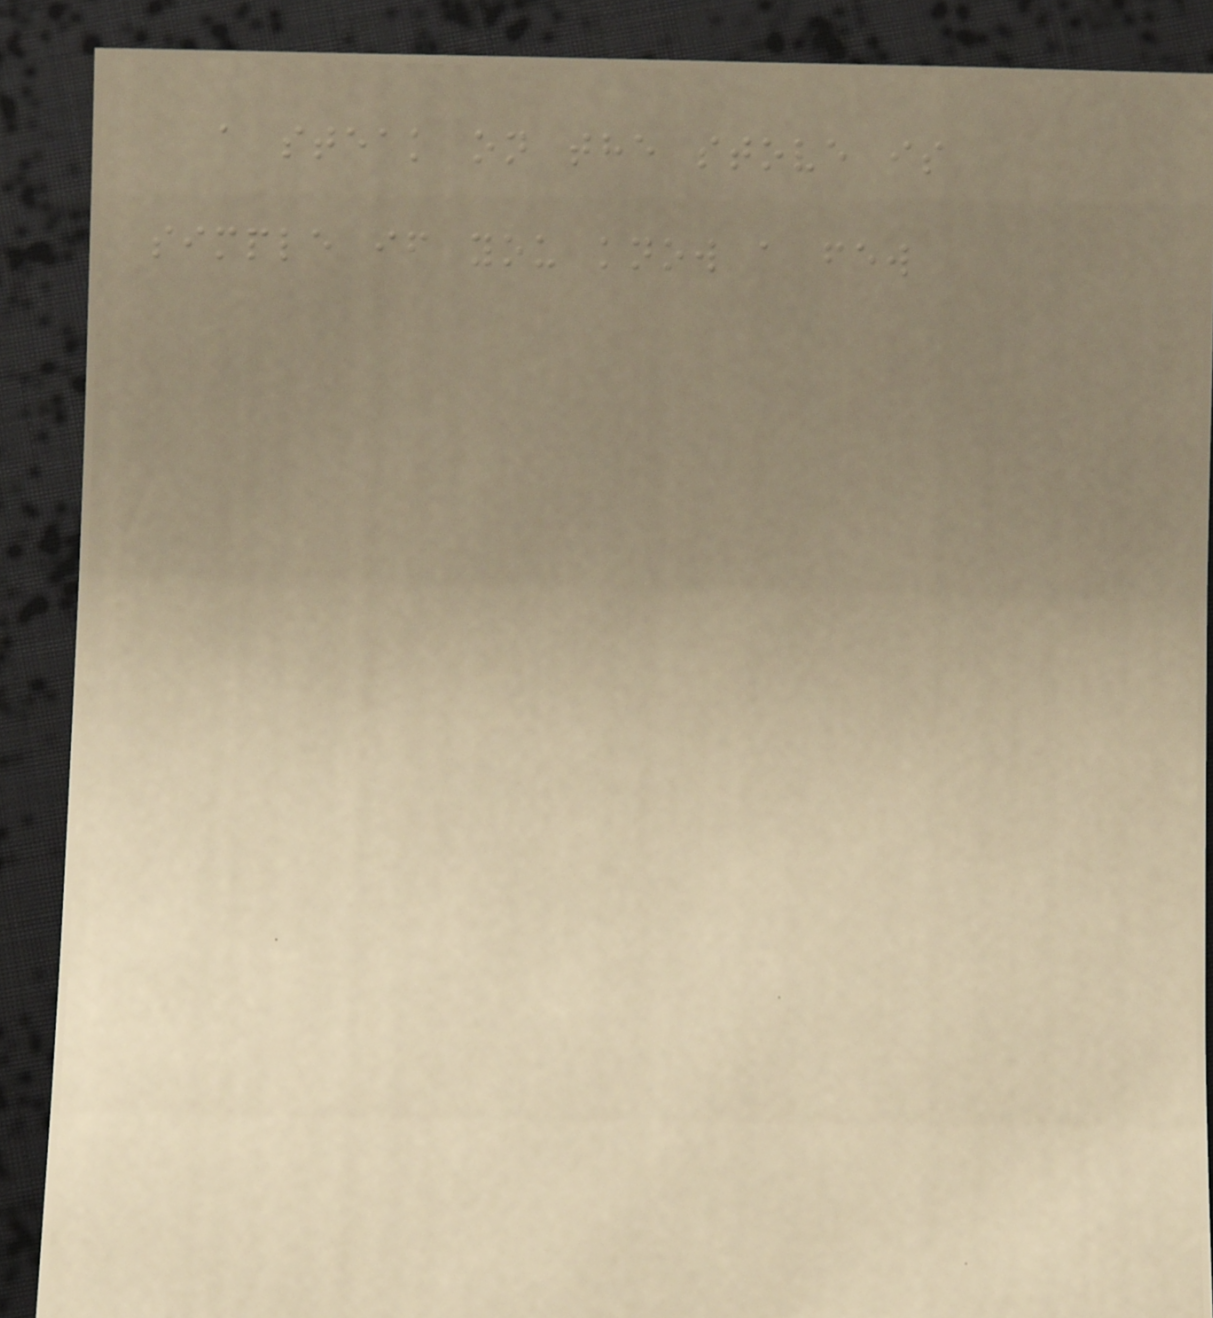a steak on the stove is
simple if you know a few
